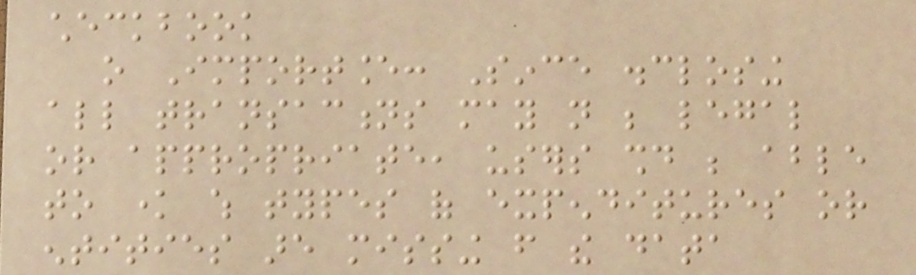checkbook
o Importance: Since disclosing
all transactions may not be legal
or appropriate, users should be able
to know which types of expenditures or
entities are missing from the data
